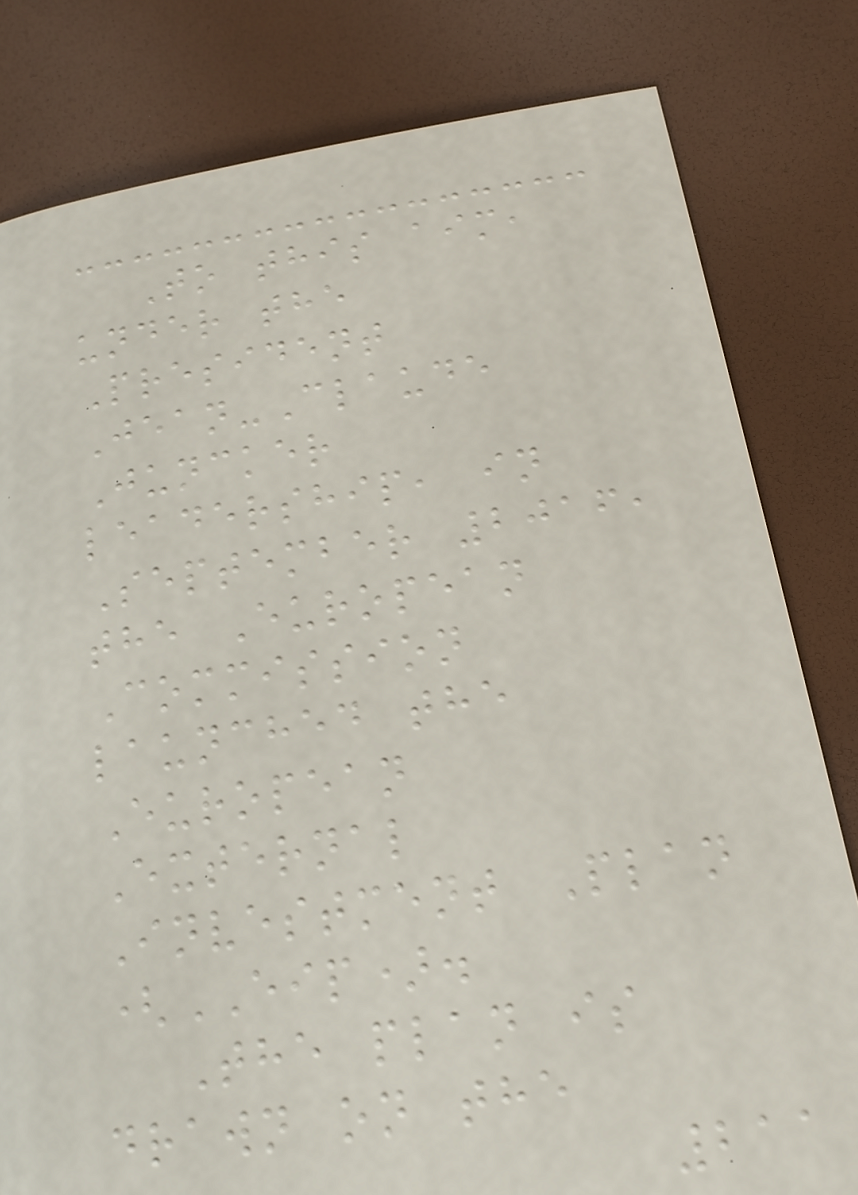To this aim,
under the
President
Jean-Claude
Juncker
leadership, in
September 2016,
the European
Commission
launched the
European
External
Investment Plan
(EIP).
The plan is
drawn on the
211
